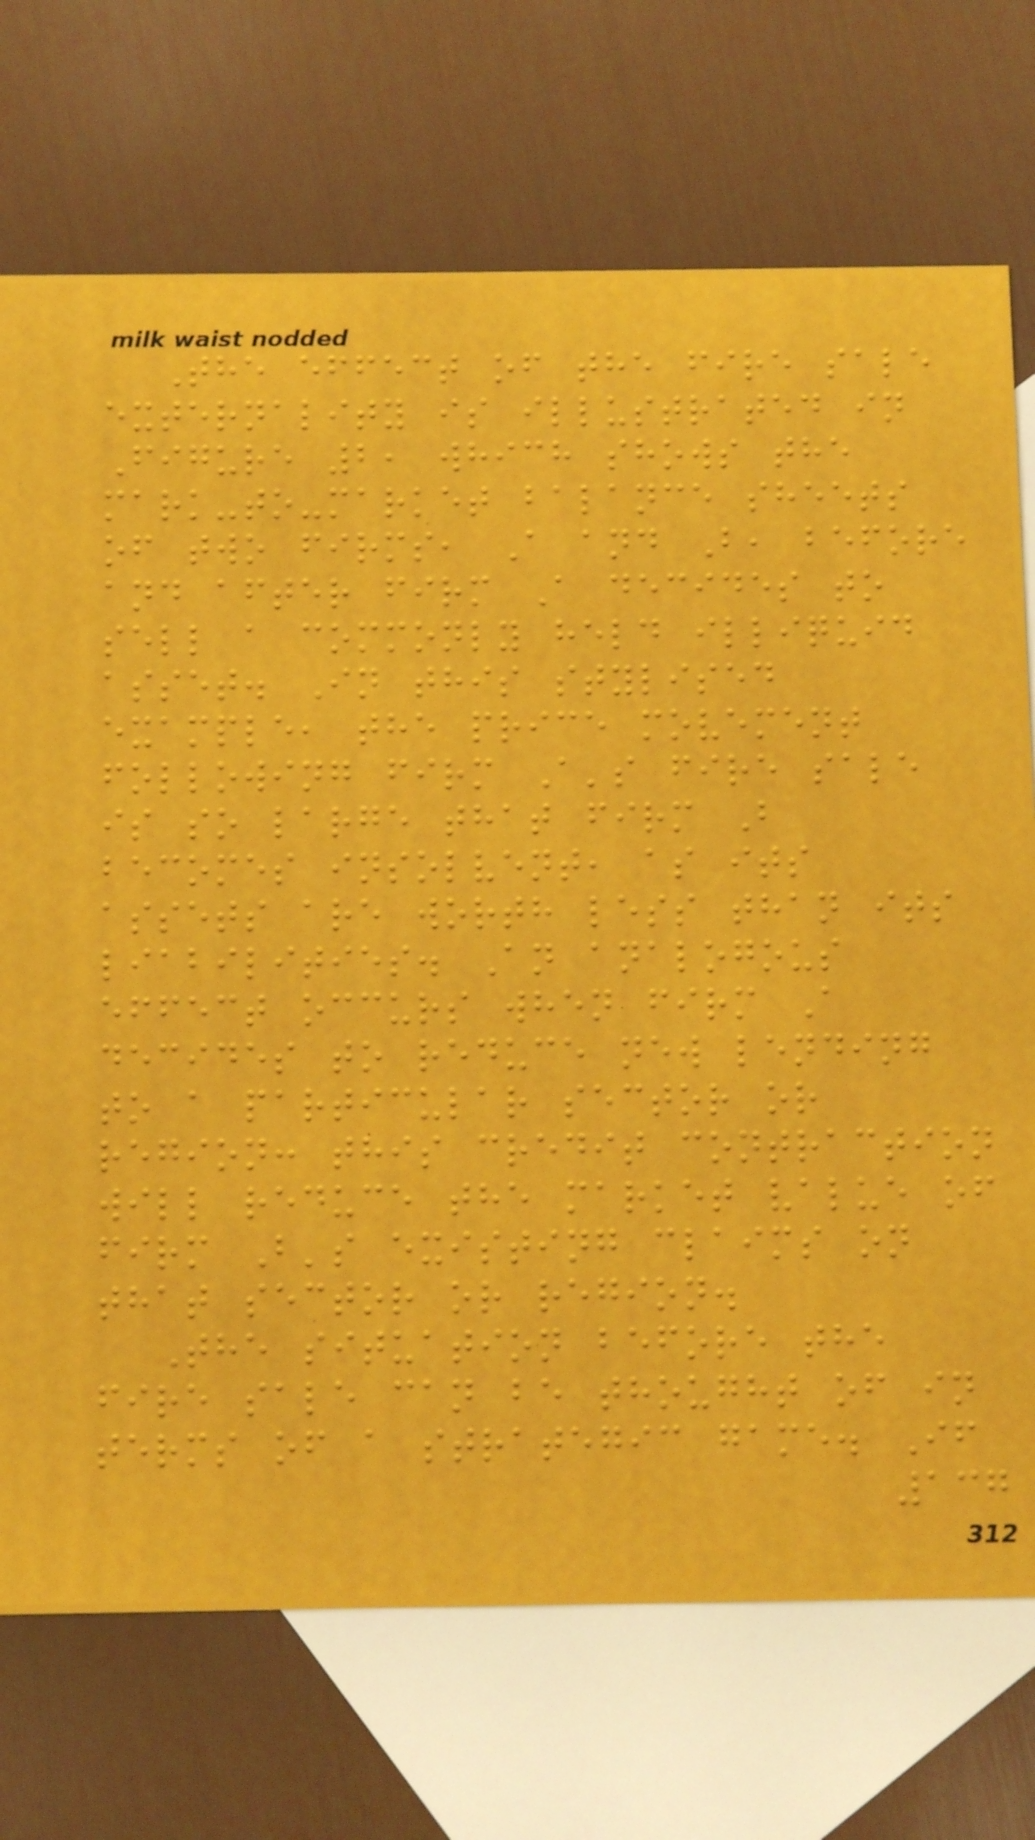The effect of the fire sale
externality is illustrated in
Figure 2, which shows the
mark-to-market balance sheets
of two firms, A and B, before
and after firm A decides to
sell a commonly held illiquid
asset. In this stylised
example, the price movement
following firm A's fire sale
is so large that firm B
becomes insolvent, as its
assets are worth less than its
liabilities. An analogous
effect occurs when firm A
decides to reduce new lending
to a particular sector or
region: this credit contraction
will reduce the market value of
firm B's existing claims on
that sector or region.
The situation before the
fire sale can be thought of in
terms of a strategic game. If
137
